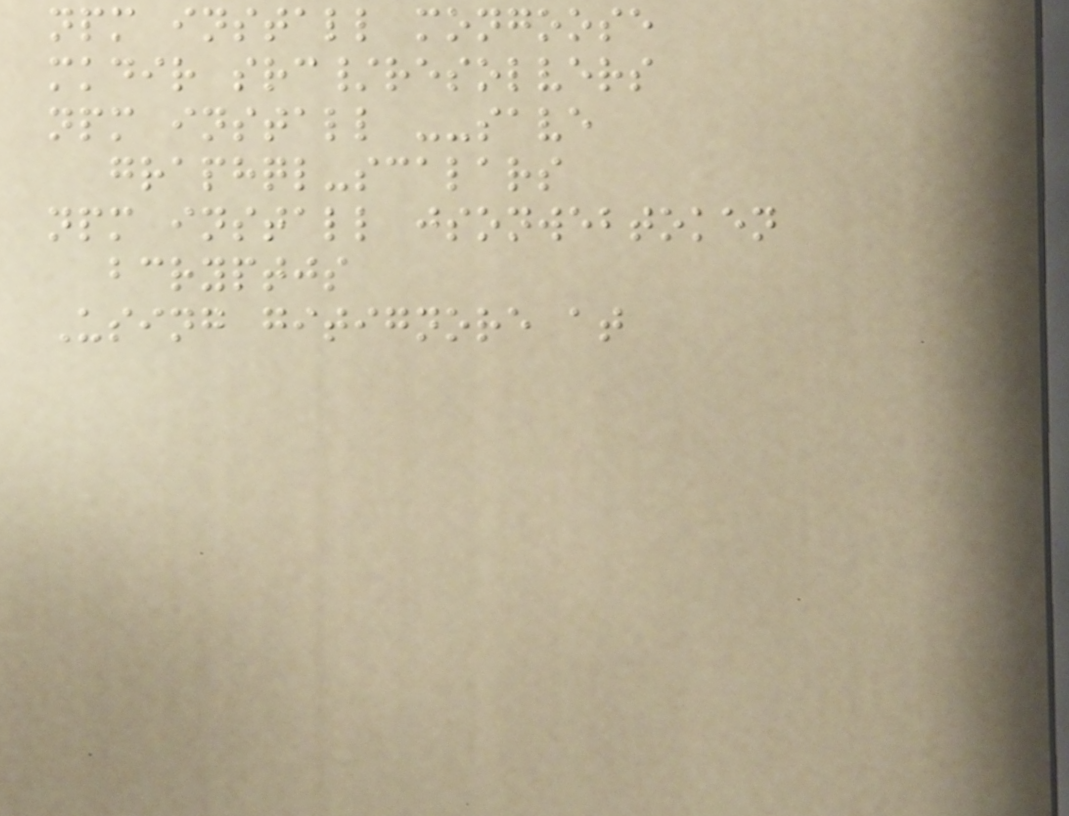npm install mongoose
mkdir src/resolvers
npm install --save
graphql-scalars
npm install jsonwebtoken
bcryptjs
Using gitignore at
